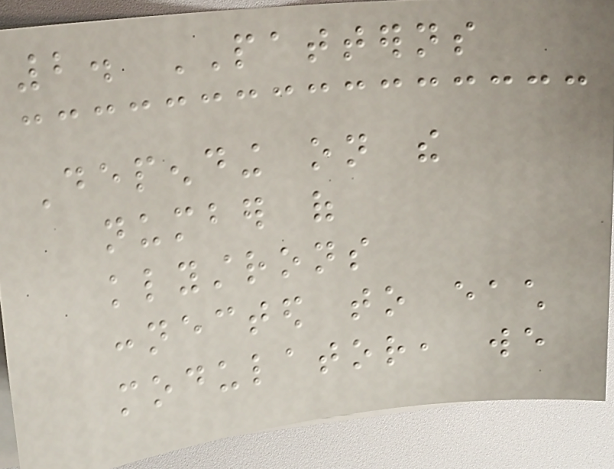2. PATTERNS
Depending on the
number of
klystrons
connected to each
modulator, we
